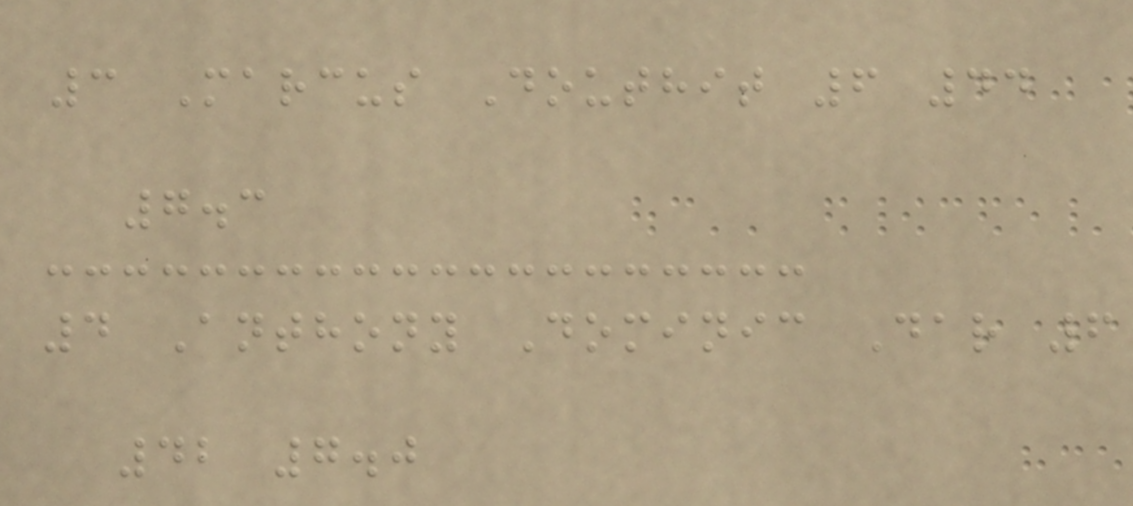3 Marcus Douthit 6 44
7.3
4 Anthony Dominic Dar 6
42 7.0
